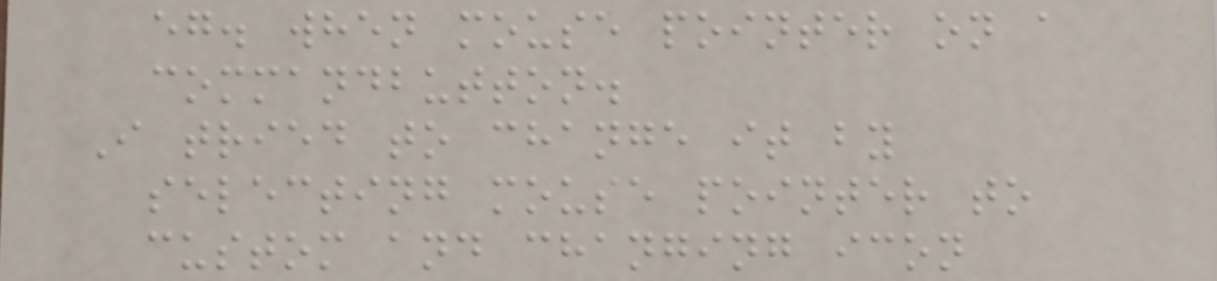eg. when mouse pointer on a
commandbutton.
I tried to change it by
selecting mouse pointer to
custom and changing icon
